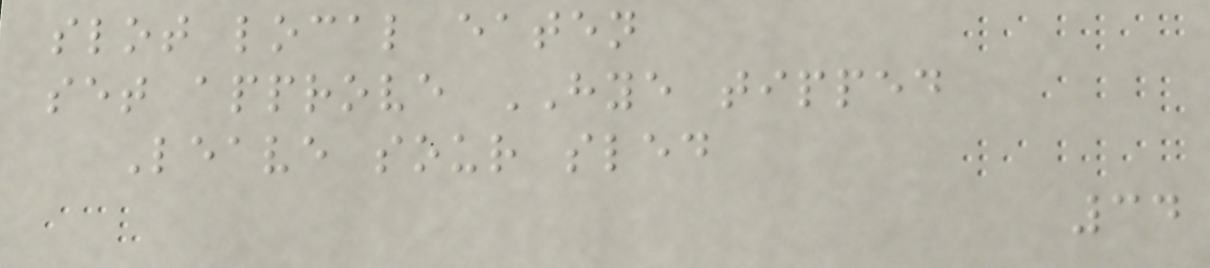slot local eaten
set approve HYE tipped
Leave sour sled
34
